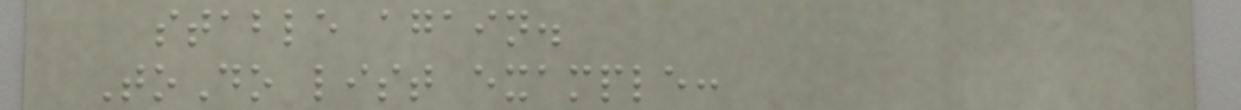stable again.
ToDo list example:
